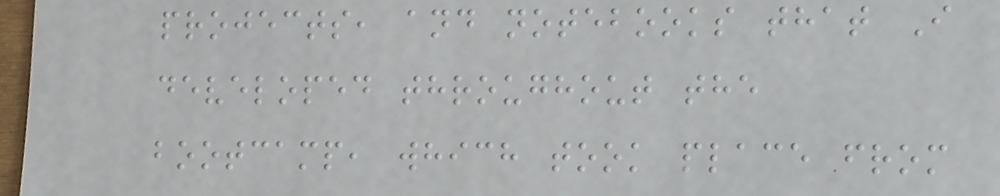projects, and notebooks that I
developed throughout the
bootcamp, which took place from
